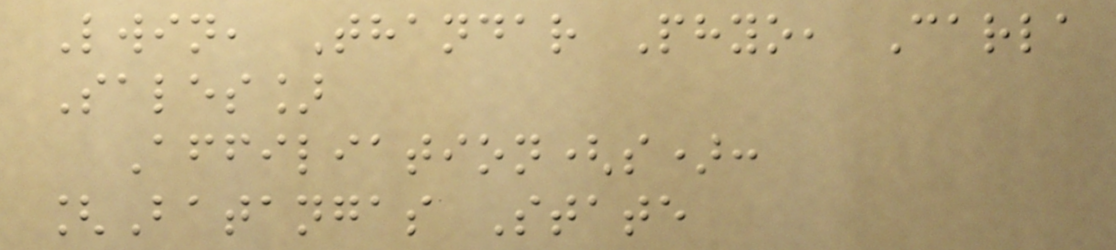Lwin, Thandar Phyo, Carla
Sales]
Affiliation(s):
[Batangas State
